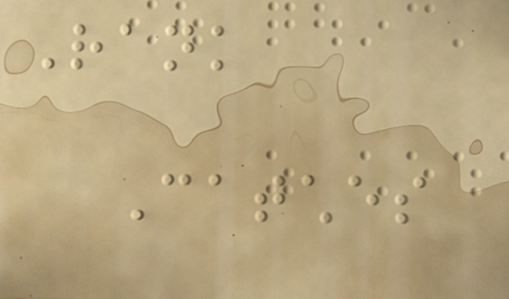Rank
Catches
